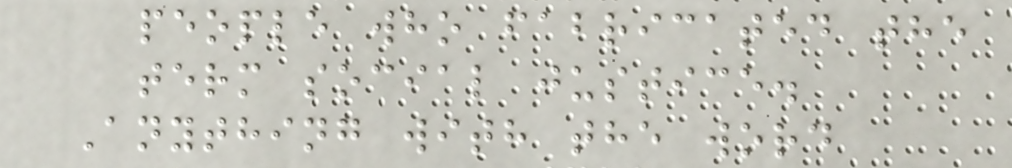people who fabricated the
term social justice.
Anything with the word
